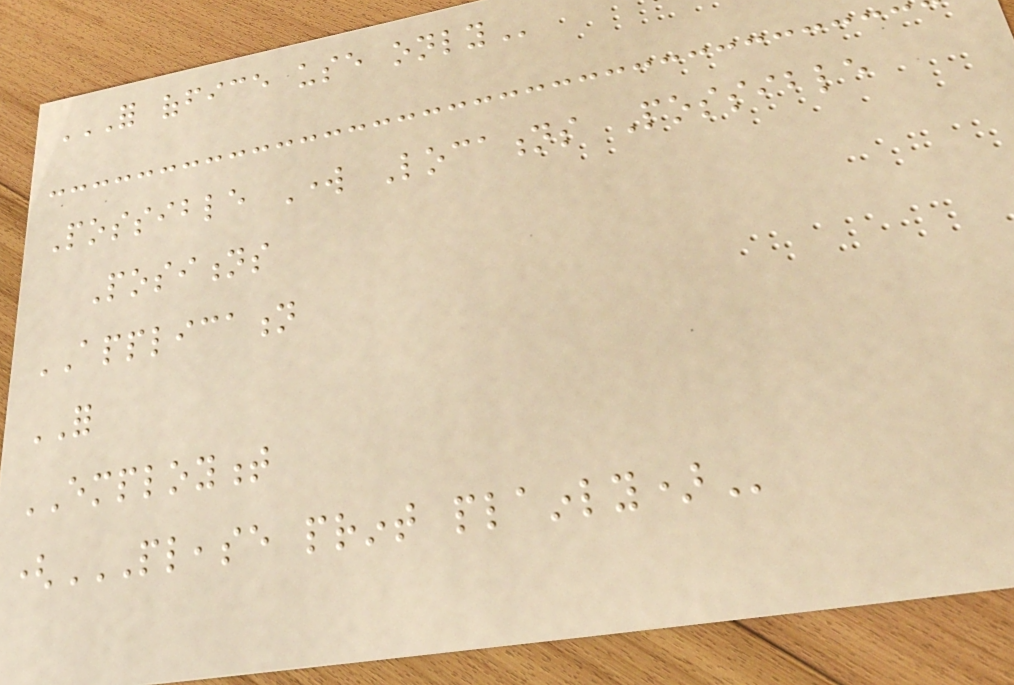FOR OFFICE USE ONLY
Possible Work Locations Possible
Positions
APPLICATION
FOR
EMPLOYMENT
(PLEASE PRINT PLAINLY)
